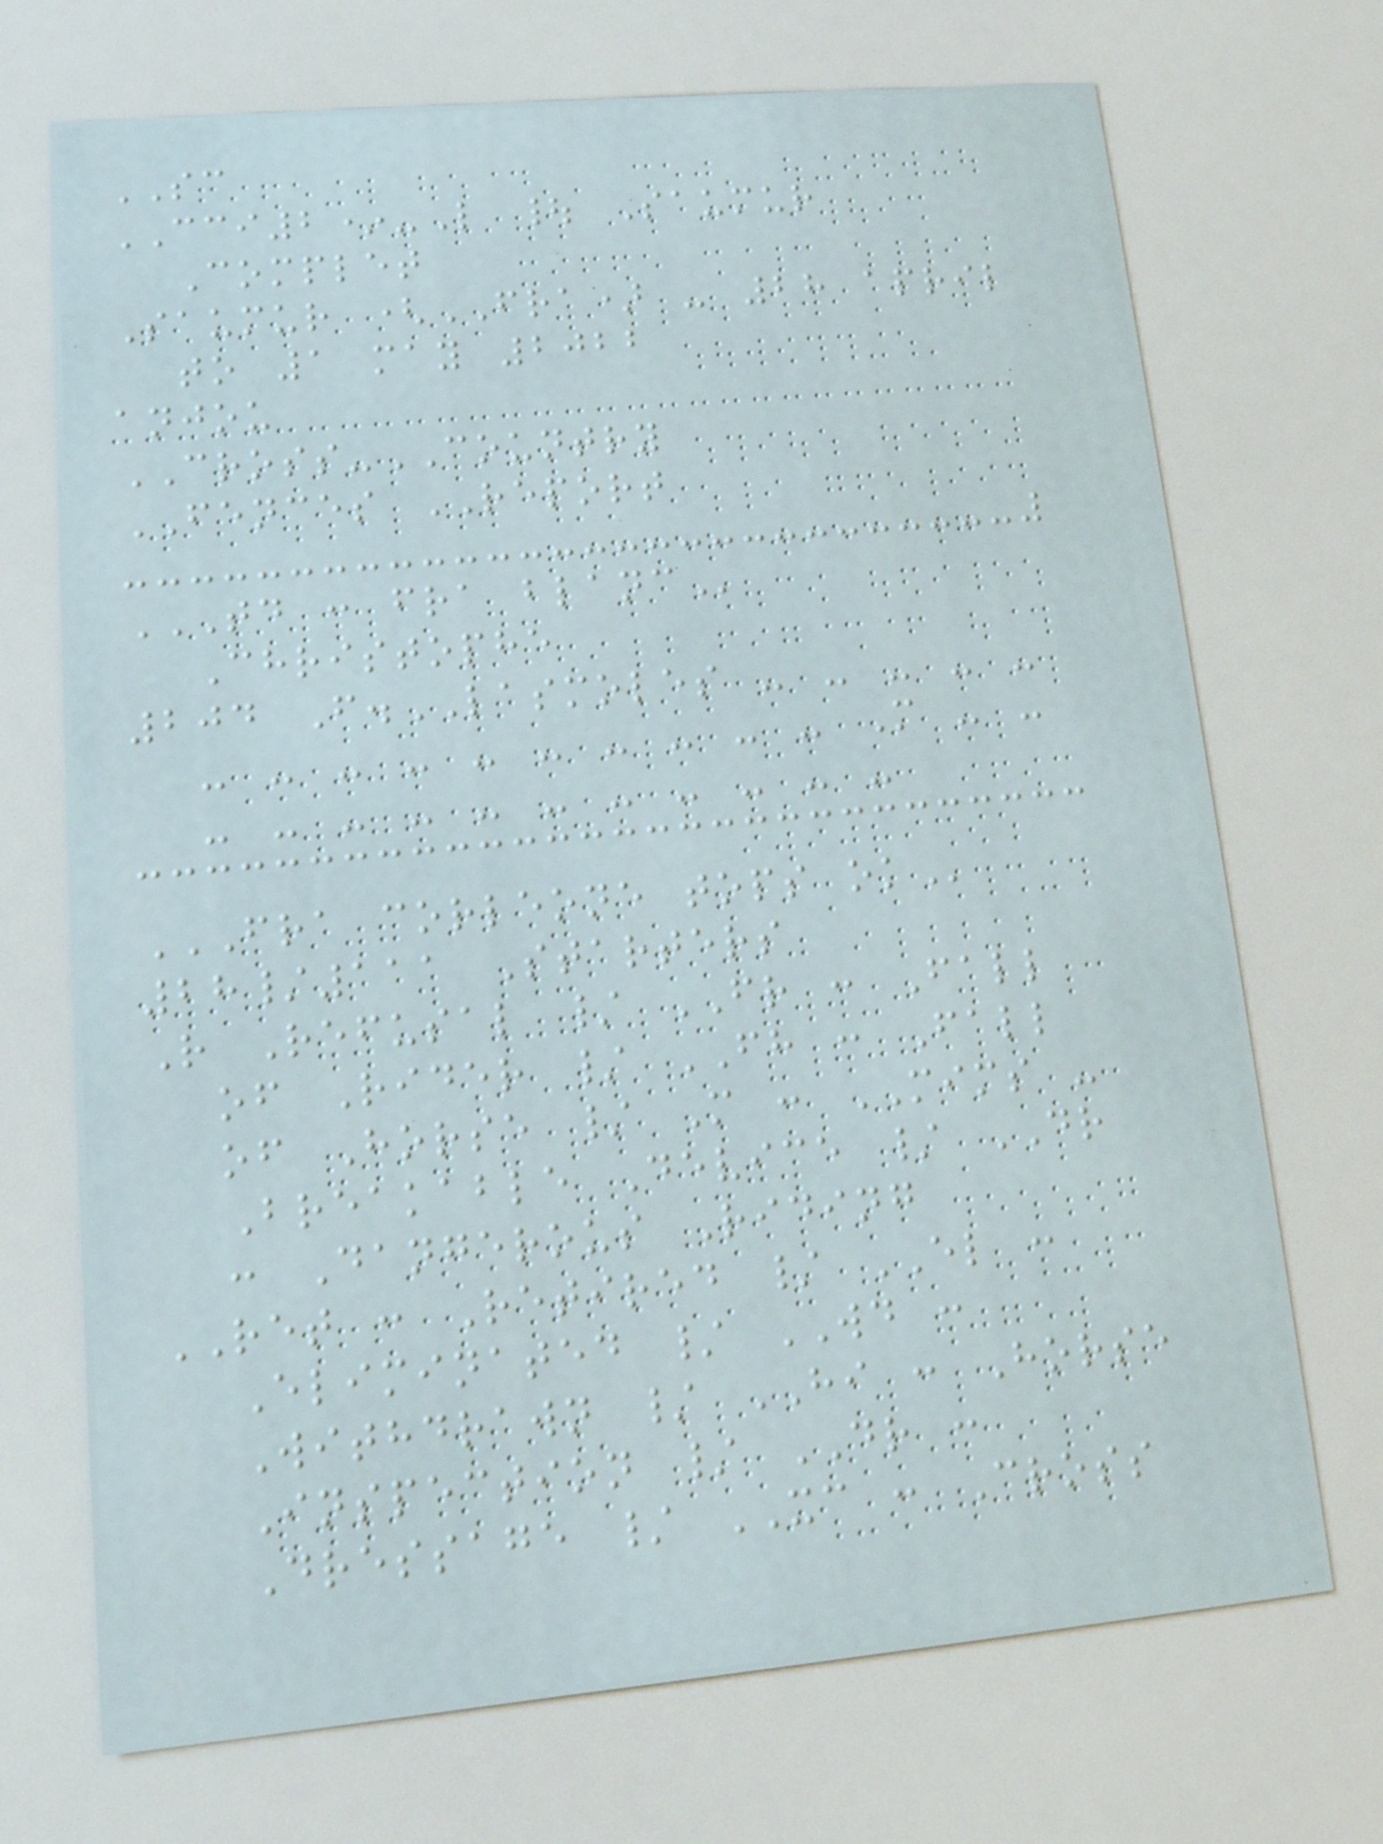SC
CCI2*-L | Saumur
Complet
Saumur (FRA) - 28 april
to 1 may 2022
anjou
CROSS-COUNTRY
FENCES REPORT
TD : FRA BLANC
Christophe
204 F.LASMOLES - - - - -
- - - - - - - - - - M - -
- - - - - - - - - - -
FRA CORLEONE TOPS OK
28/111 Starters
R Refusal / FR : Fall
of Rider / FH : Fall
of Horse / M : MIMS -
Breakable Device / DR
: Dangerous Riding
RET : Retired / EL :
Eliminated / WD :
Withdrawn / HI : Horse
Inspection / DR :
Dressage / XC : Cross
